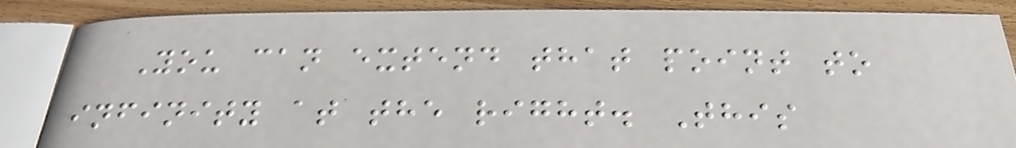You can extend that point to
infinity at the right. This
